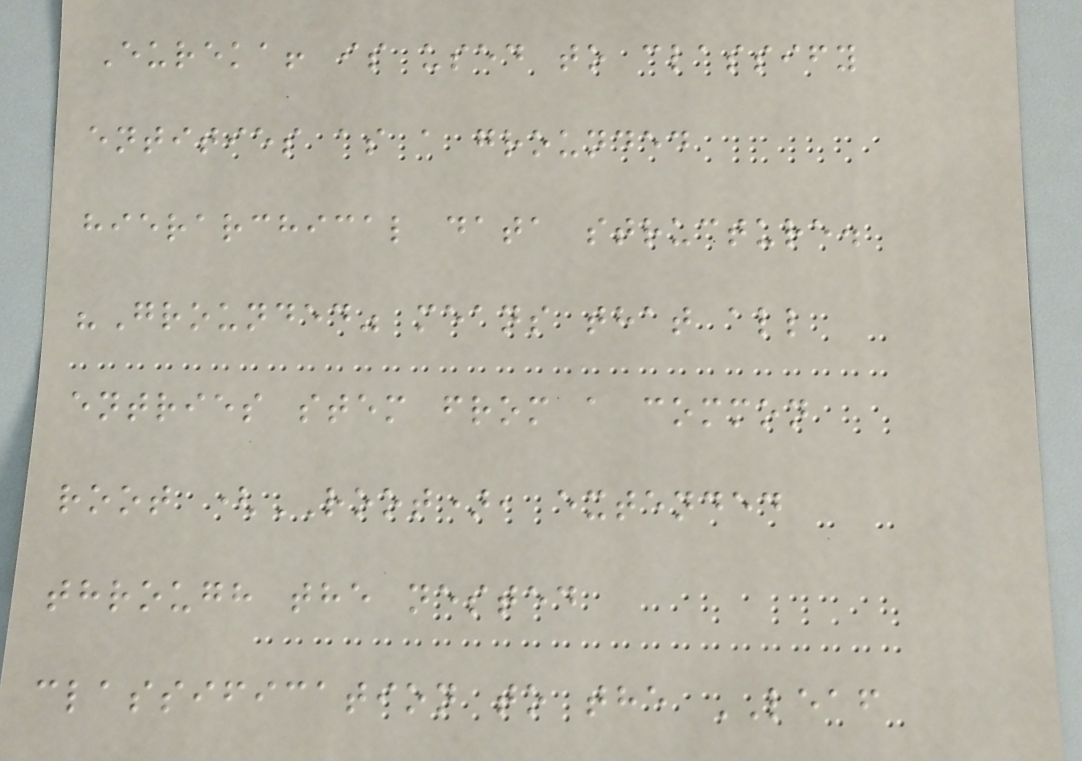Eureka! is used to classify
entities as a grounded
hierarchical data structure.
"Grounded" means that all
entries stem from a common
root (ROOT), extended
through the nested
classification to the LEAF
